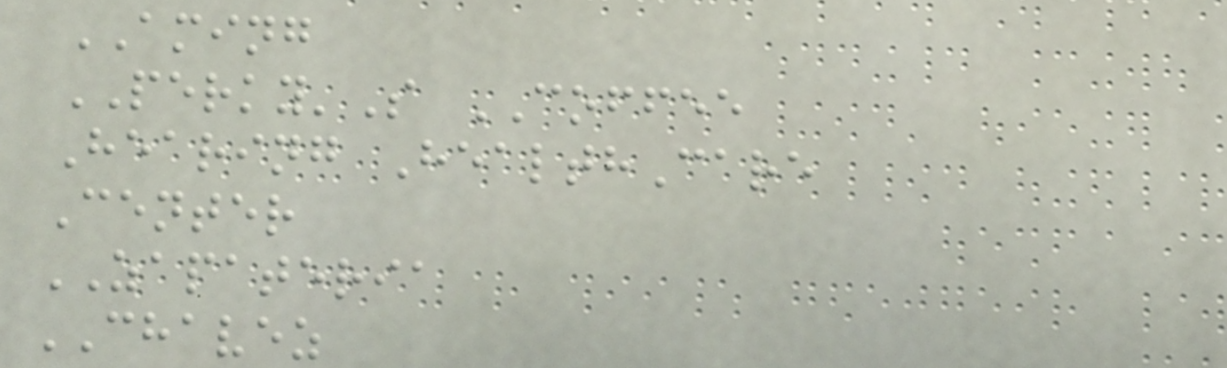AMING
PERKY'S COFFEE
Hearing HealthCare
Center
ZAPATERIA
CHAVEZ
